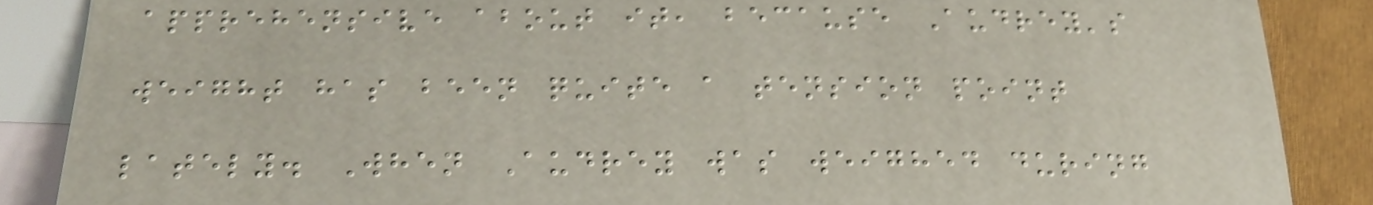apprehensive about it, because Audrey's
weight has been quite a tension point
lately. When Audrey was weighed during
